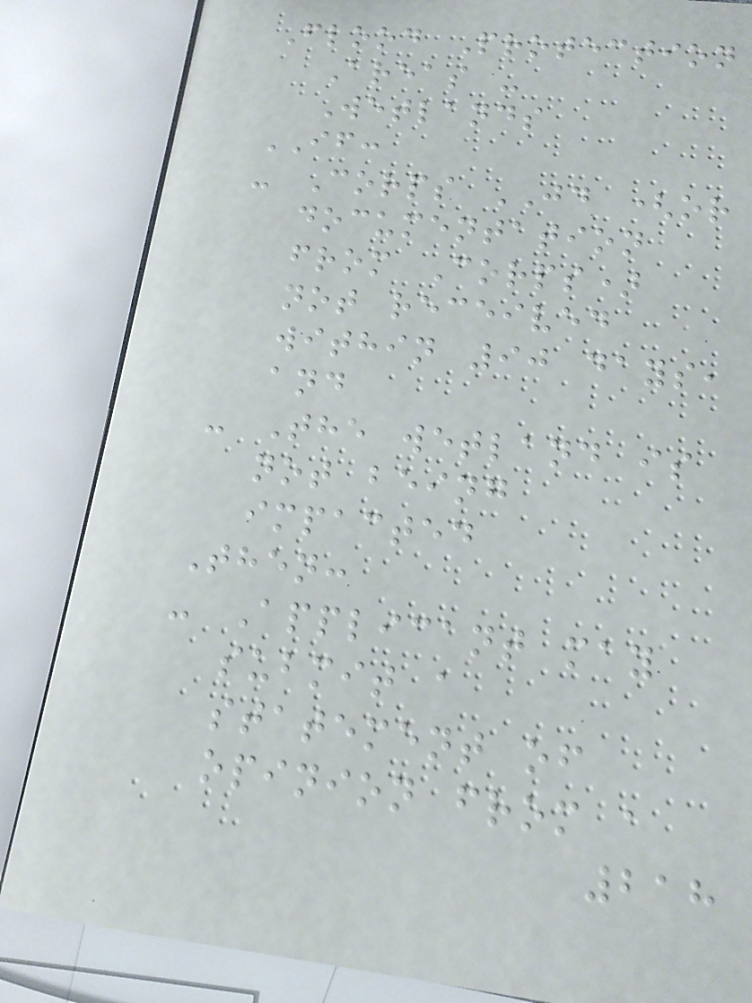Flood Protection
Areas -
Wetlands
IF:
- Corps JD (or
documentation
from Corps)
not received
within 90 days,
and
- The wetland is
not being
impacted
Then:
- Applicant may
submit a
statement of
opinion from a
218
